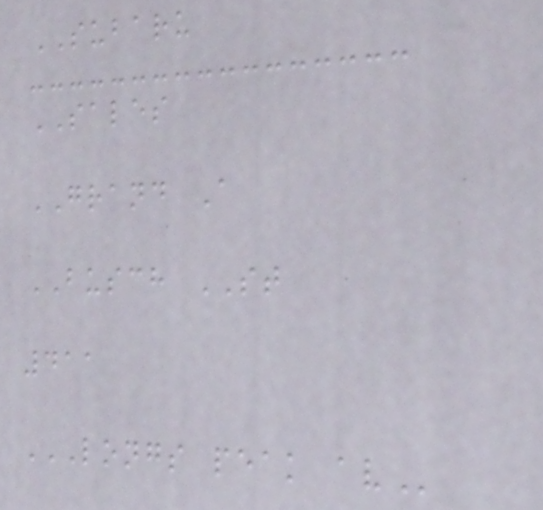SUBARU
SALES
GRAND A
BUSCH ST
411
LONGS PEAK AV
